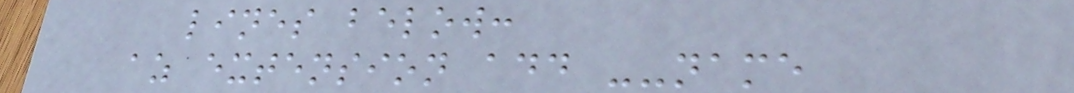lines below:
az extension add --name
